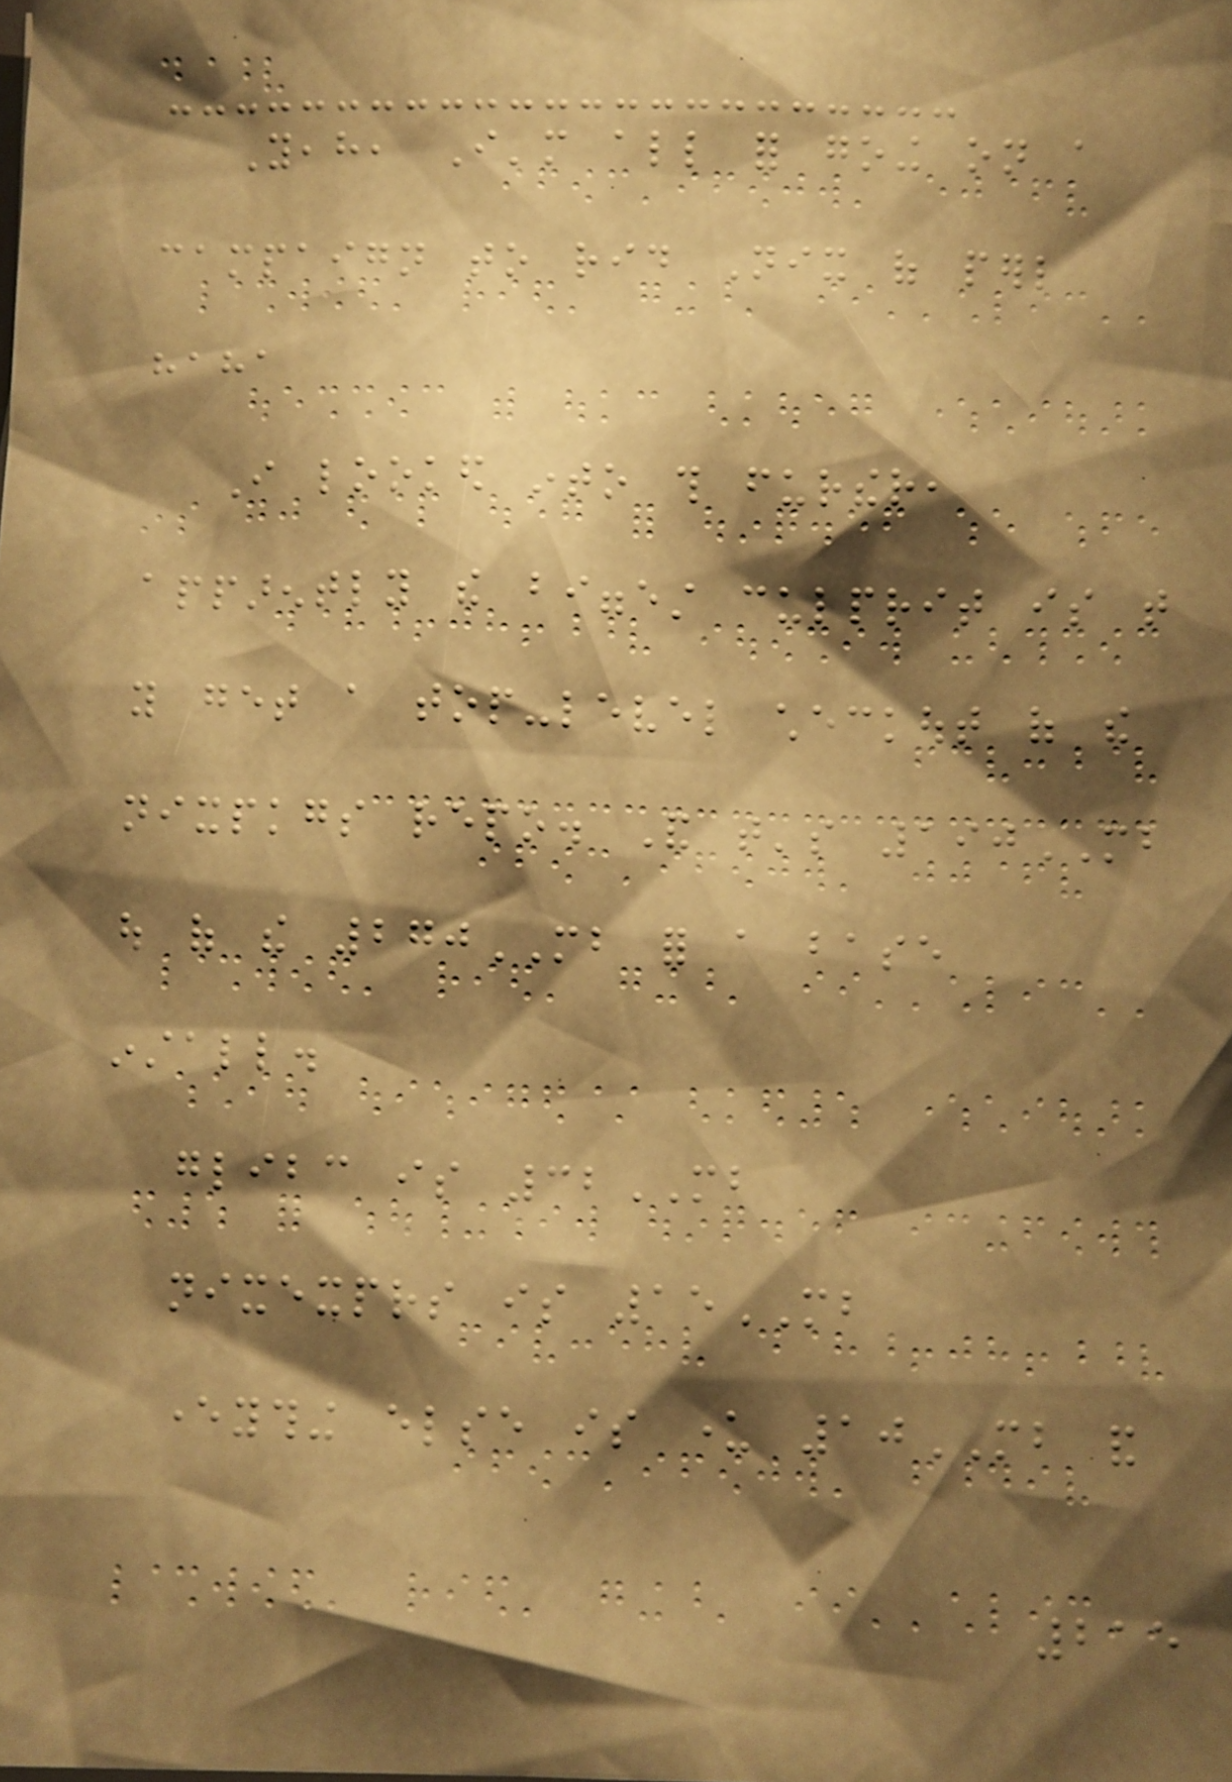Yeah, I'm all for going on a
campaign to rid Nix of perl
haha
I looked into this further,
apparently the biggest culprit is that
you get a top-level checkout of the
nixpkgs repo. And that's 190MB
out of the 270MB for a base
install.
glibc is 32MB
nixexprs is 15MB
everything else is under 10MB and
215
